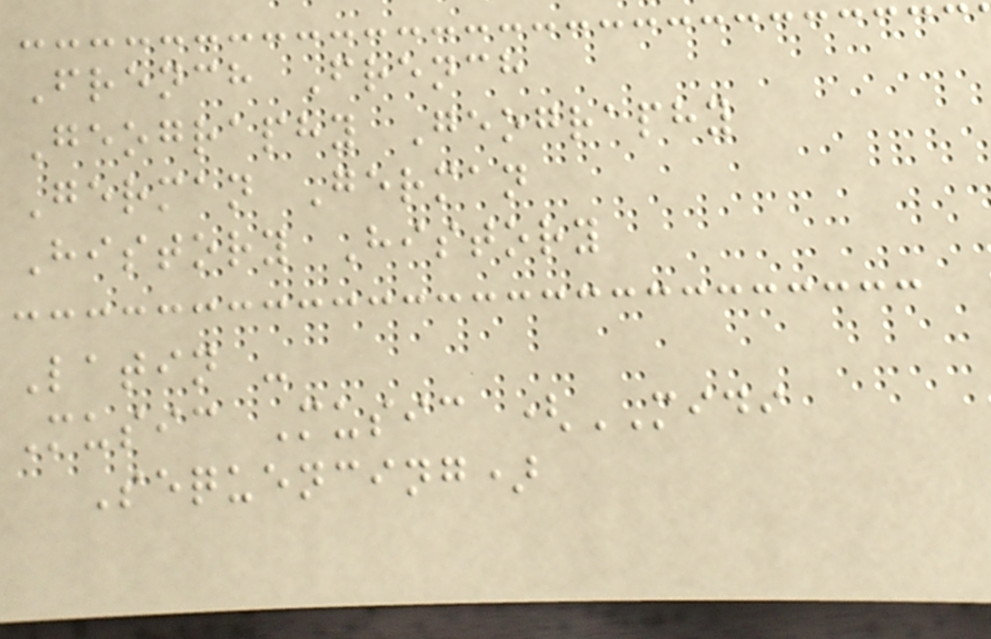French French
Geography Geography
German German
History History
Latin -
Music Music (MIDI
Sequencing)
